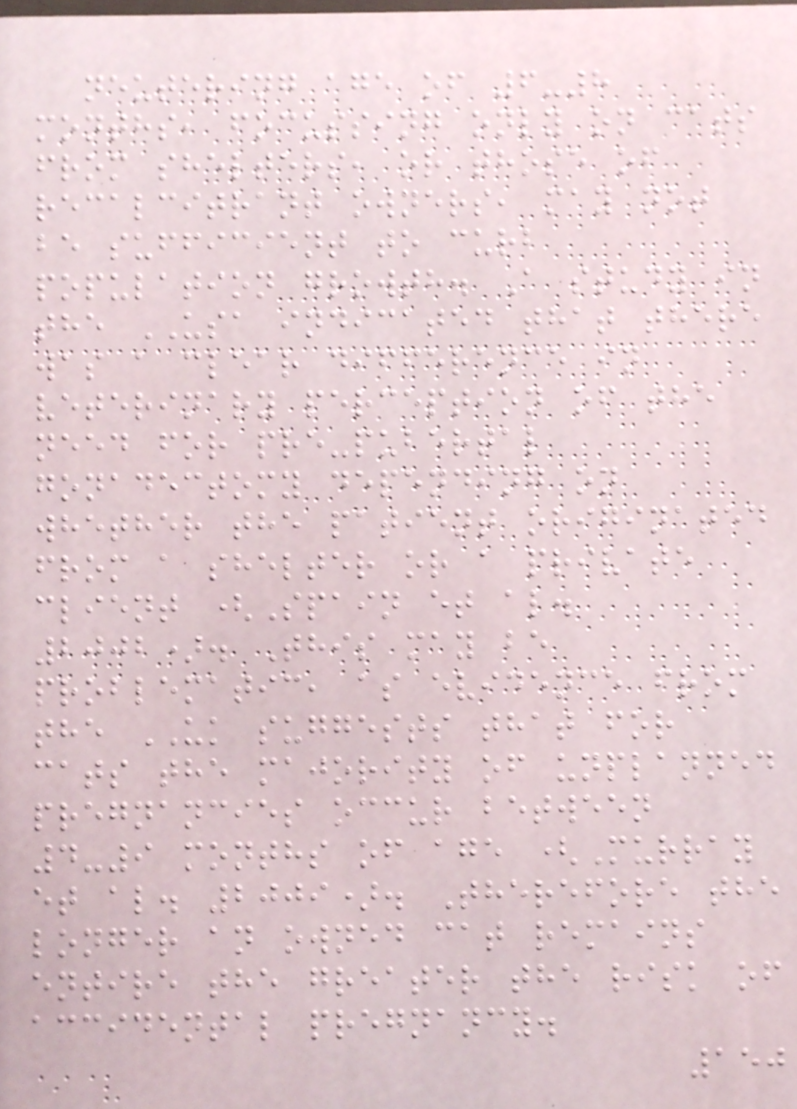neutering age of 6-8
months, focussing only on cats
from shelters, or those of
recalcitrant owners, may not
be sufficient to curb
population growth. A study in
the USA indicated that there
was a clear difference in
veterinary perception of the
need for pre-pubertal
gonadectomy depending on
whether the patient originated
from a shelter or a private
client (Spain et al.
2002). This may be
problematic, as evidence from
the UK suggests that for
cats the majority of unplanned
pregnancies occur between
4-9 months of age (Murray
et al. 2009). Therefore the
longer an owned cat remains
entire the greater the risk of
accidental pregnancy.
150
